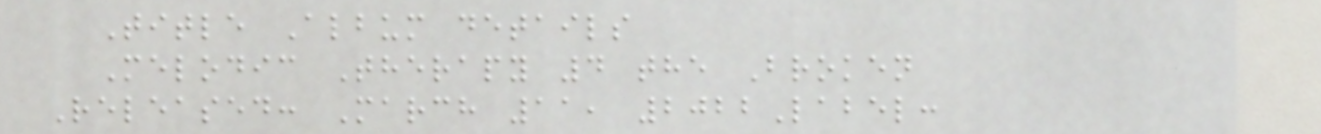Title Album details
Melodic Therapy 4 the Broken
Released: March 11, 2022Label:
